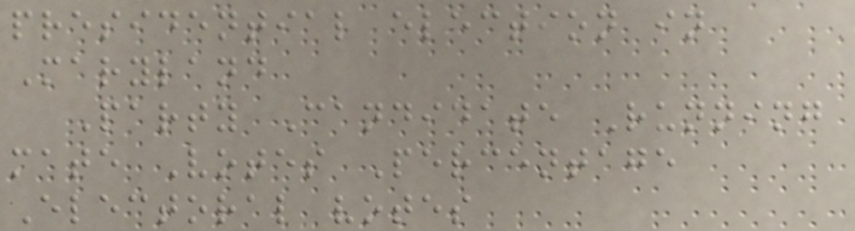presidential election in
Maryland
Party Candidate Running
mate Votes Percentage
Electoral votes
